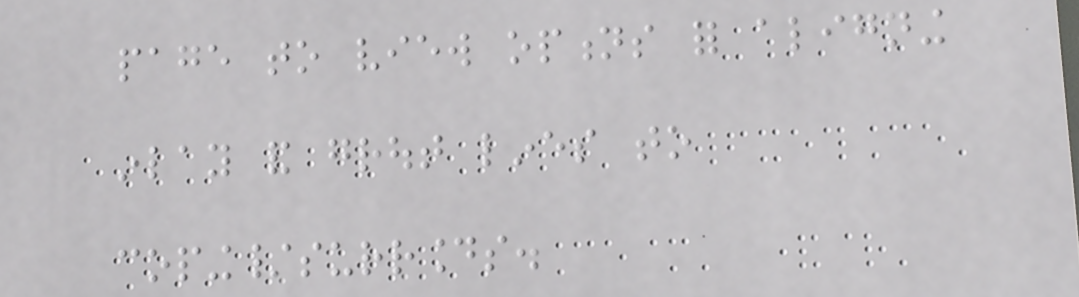page to view options for aligning
inlay and grout lines to
coping/surrounds.
